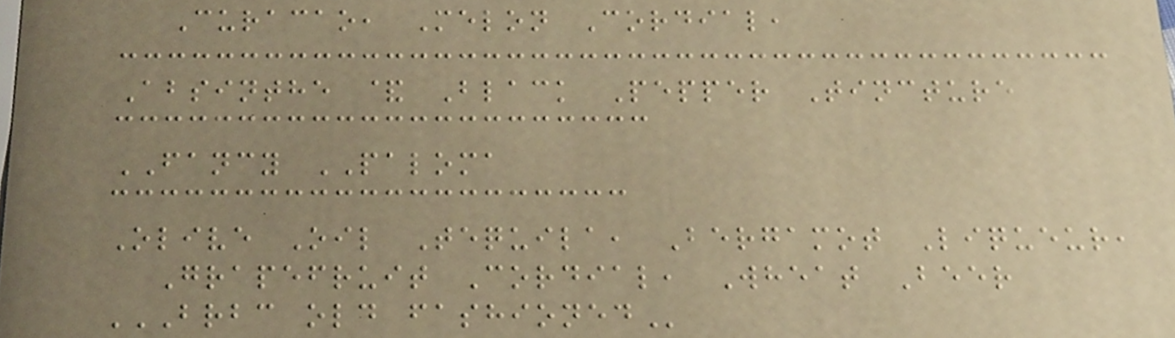Curacao, Melon Cordial,
Absinthe & Black Pepper Tincture
FANCY PALOMA
Olive Oil Tequila, Bergamot Liqueur,
Grapefruit Cordial, Wheat Beer
BRBC OLD FASHIONED
